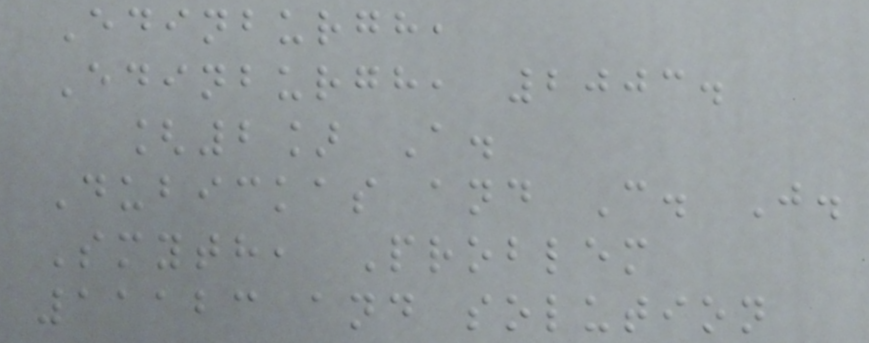Edinburgh,
Edinburgh, 2003.
[2] A.
Dubickas and C. J.
Smyth, Problem
11123 and solution
